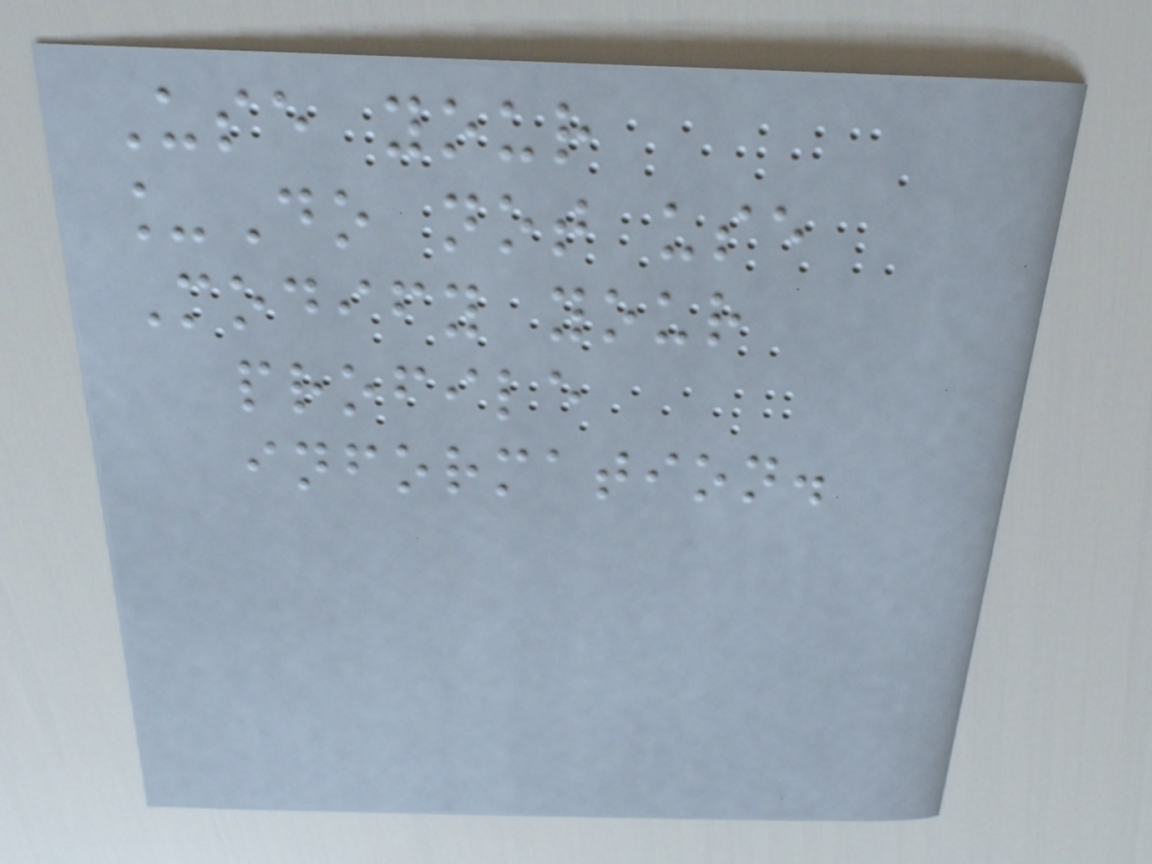Use your
_Do not use
Modify your
profile
information.
